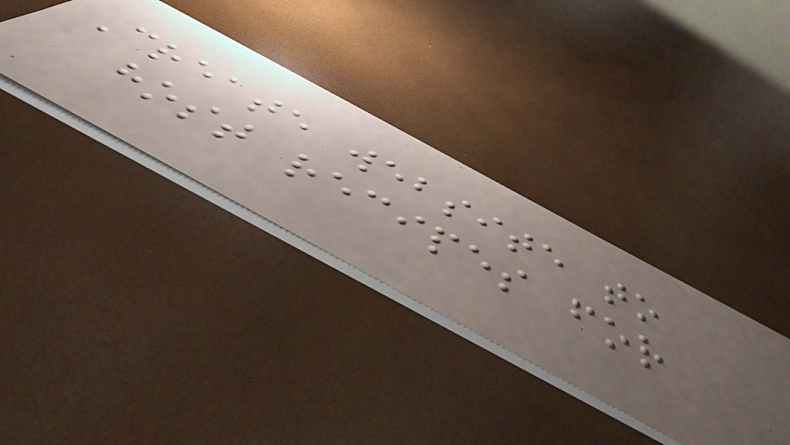Create website to
host recipes for
